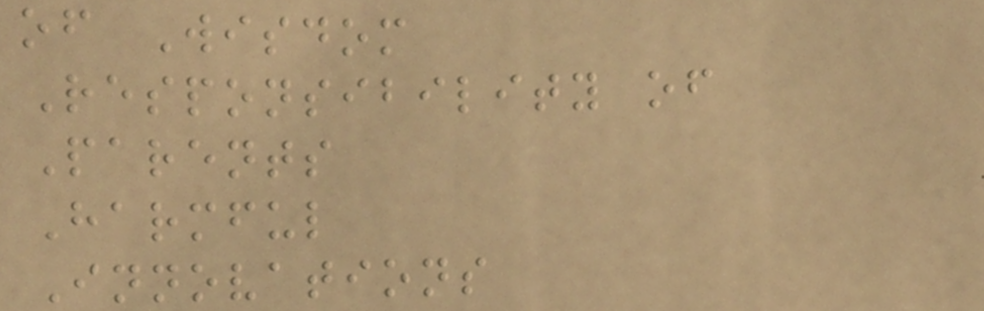of Wisdom
Responsibility of
Parents
Harmful
Innovations
